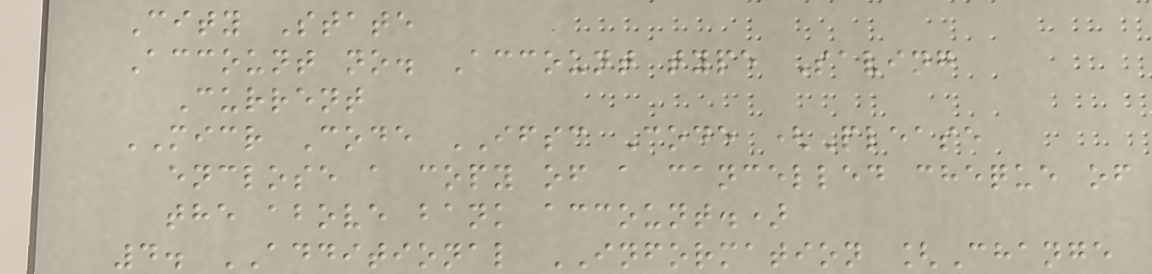City State
Account no. Account type Saving
Current
MICR Code IFSC Code (Please
enclose a copy of a cancelled cheque of
the above bank account.)
4. ADDITIONAL INFORMATION [Change
